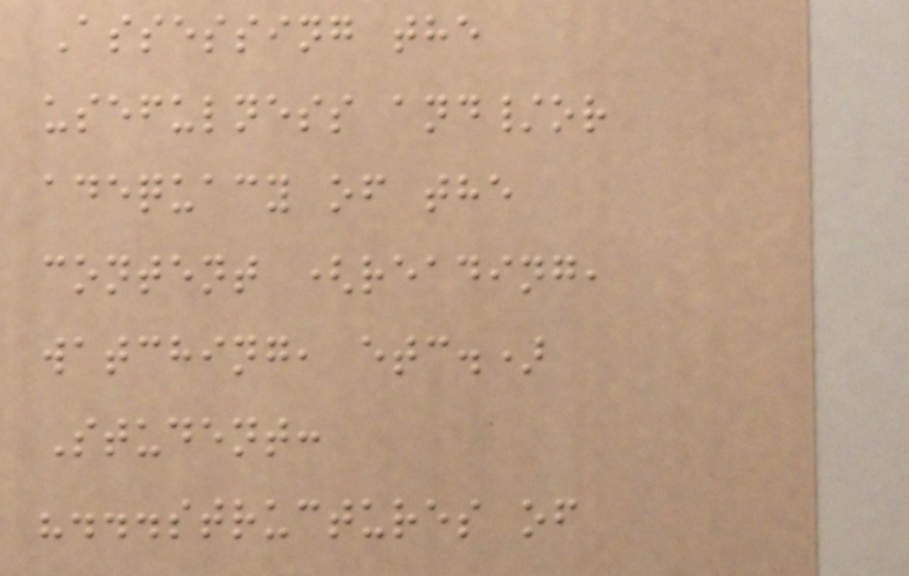Assessing the
usefulness and/or
adequacy of the
content (reading,
watching, etc.)
Student:
"...structures of
